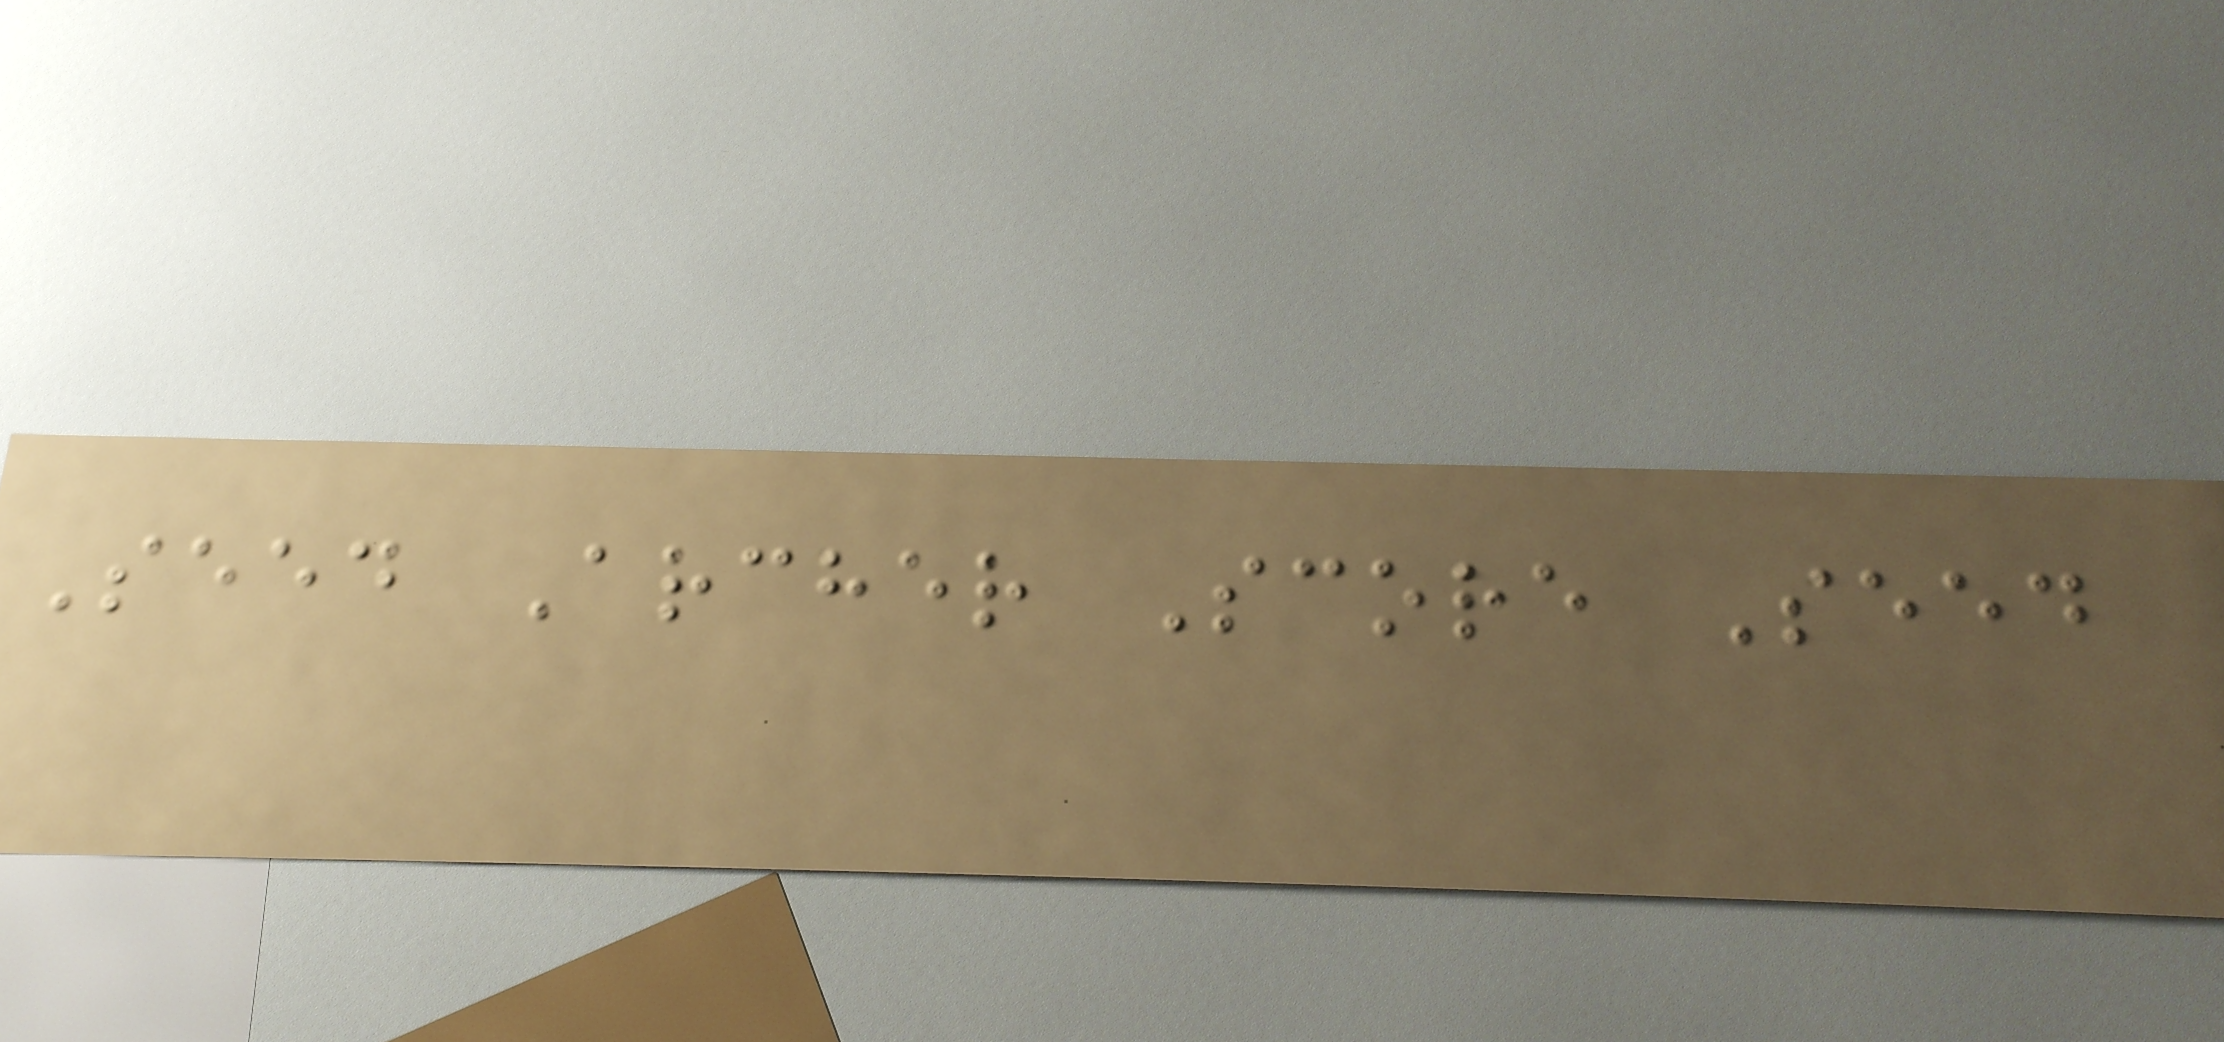Seed Archer Score Seed
